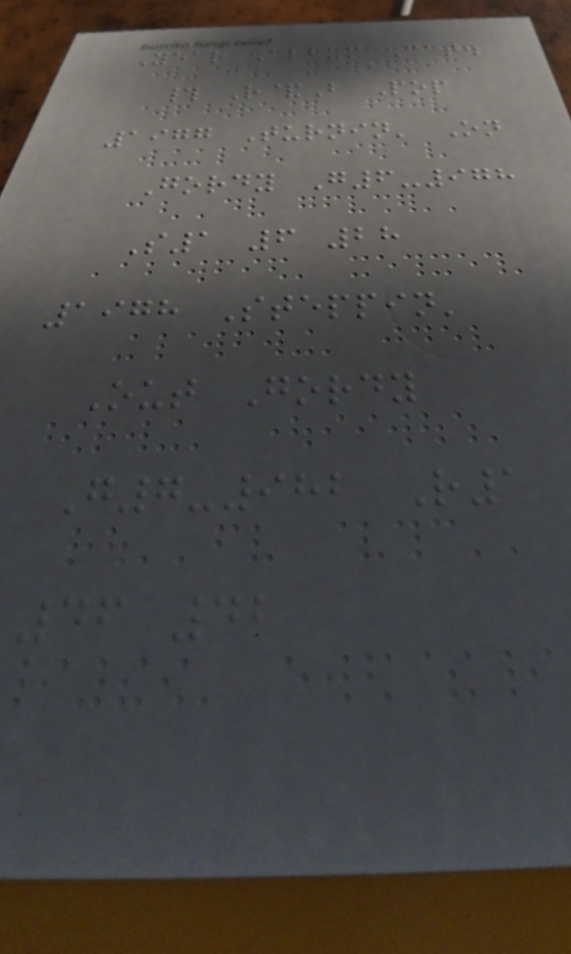Year Album Cat.
# R&B Pop
1977 Turnin' On
Gordy G6-978
S1 6 28
1978 Steppin'
Out Gordy
G7-982 R1
46 42
